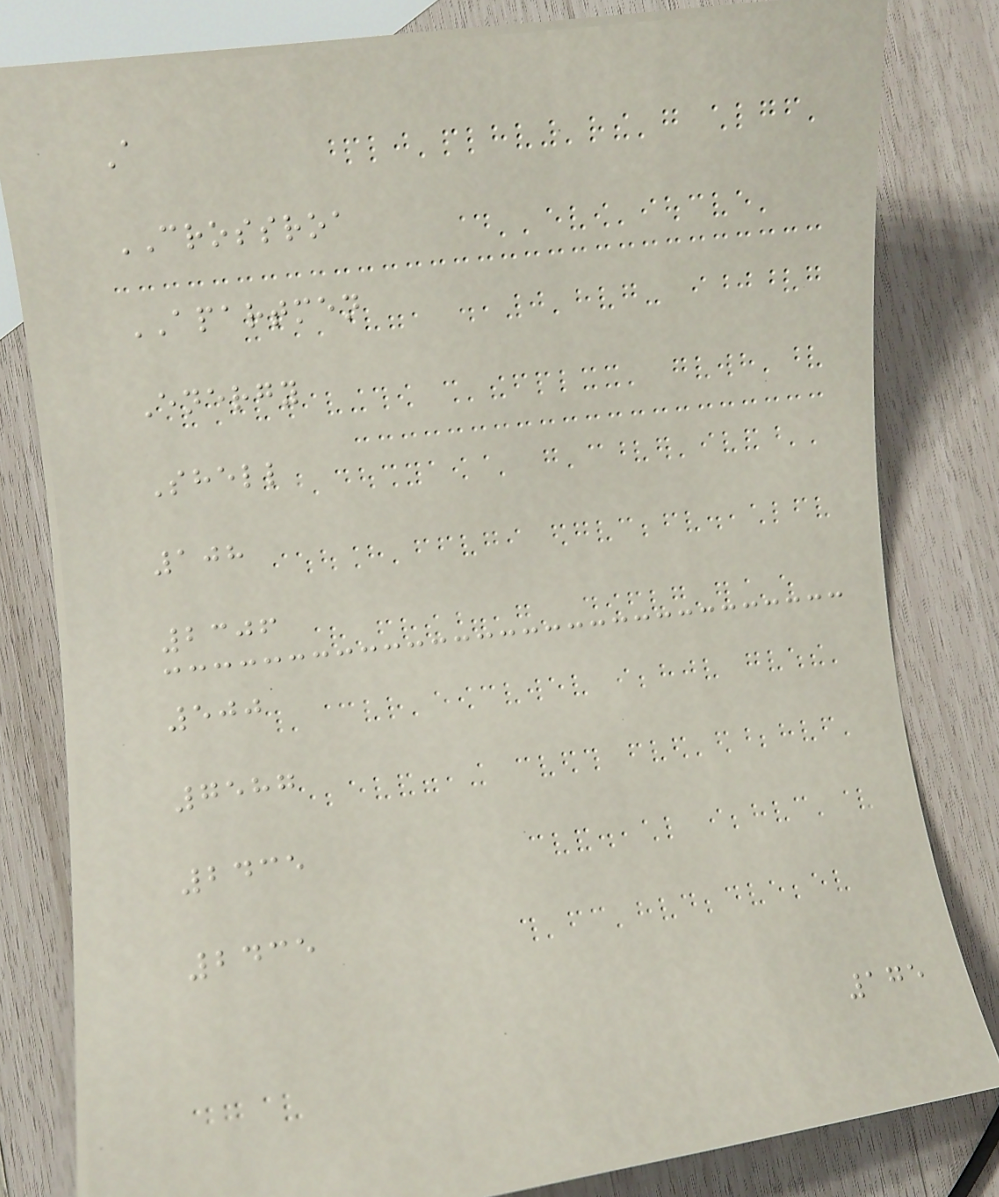A
CROSSROA
APARTMEN
Energy
Shell
108
2306
500
7587
2435
2435
175
